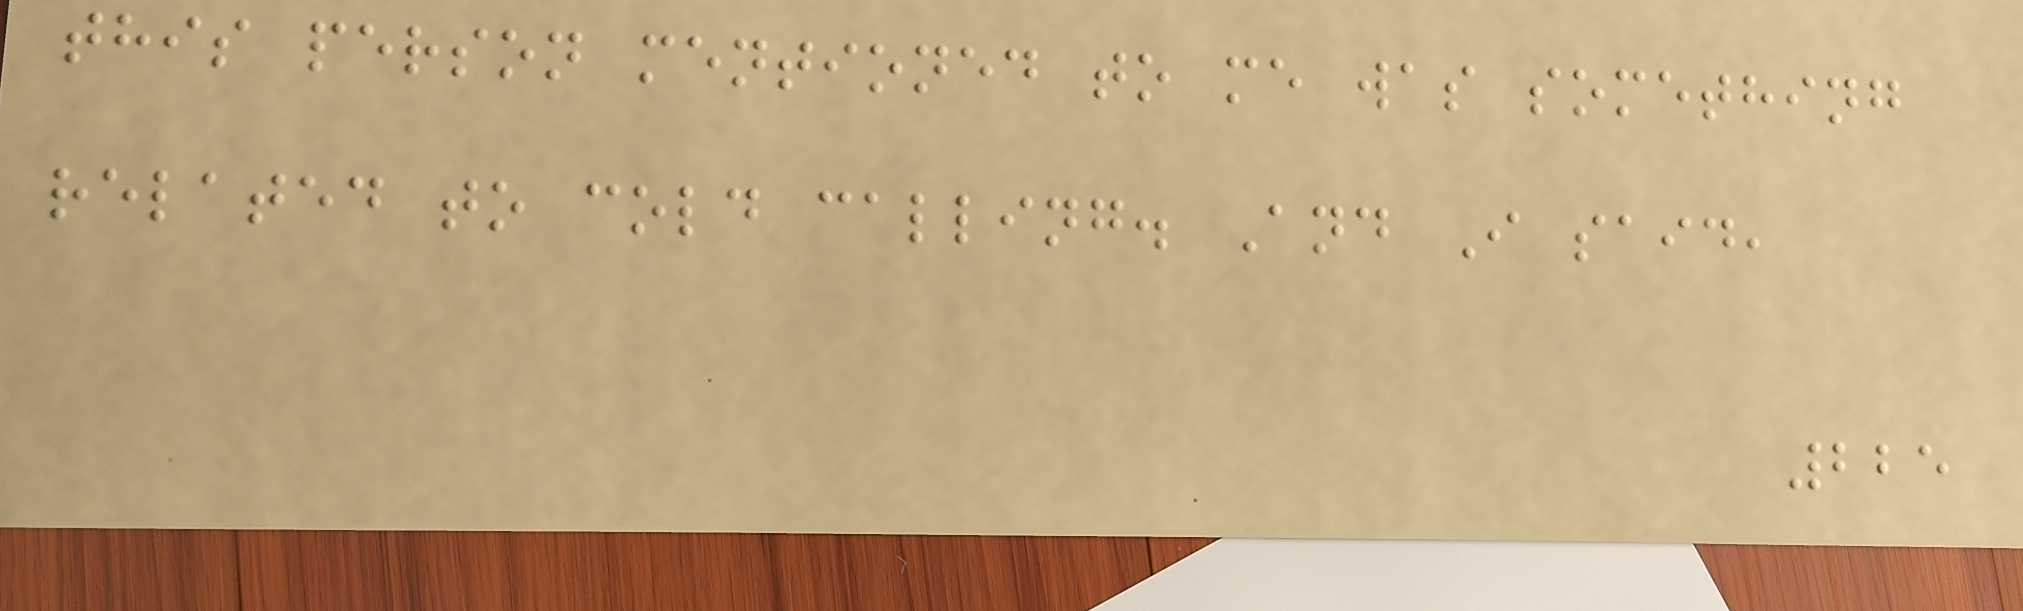this person mentioned to me was something
related to cold calling. And I said,
225
